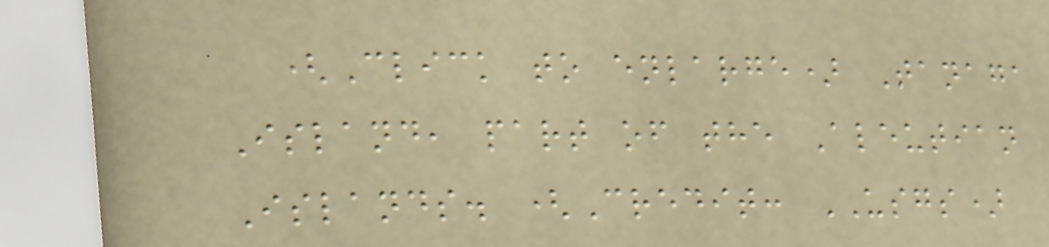(Click to enlarge) Tanaga
Island, part of the Aleutian
Islands. (Credit: USGS)
